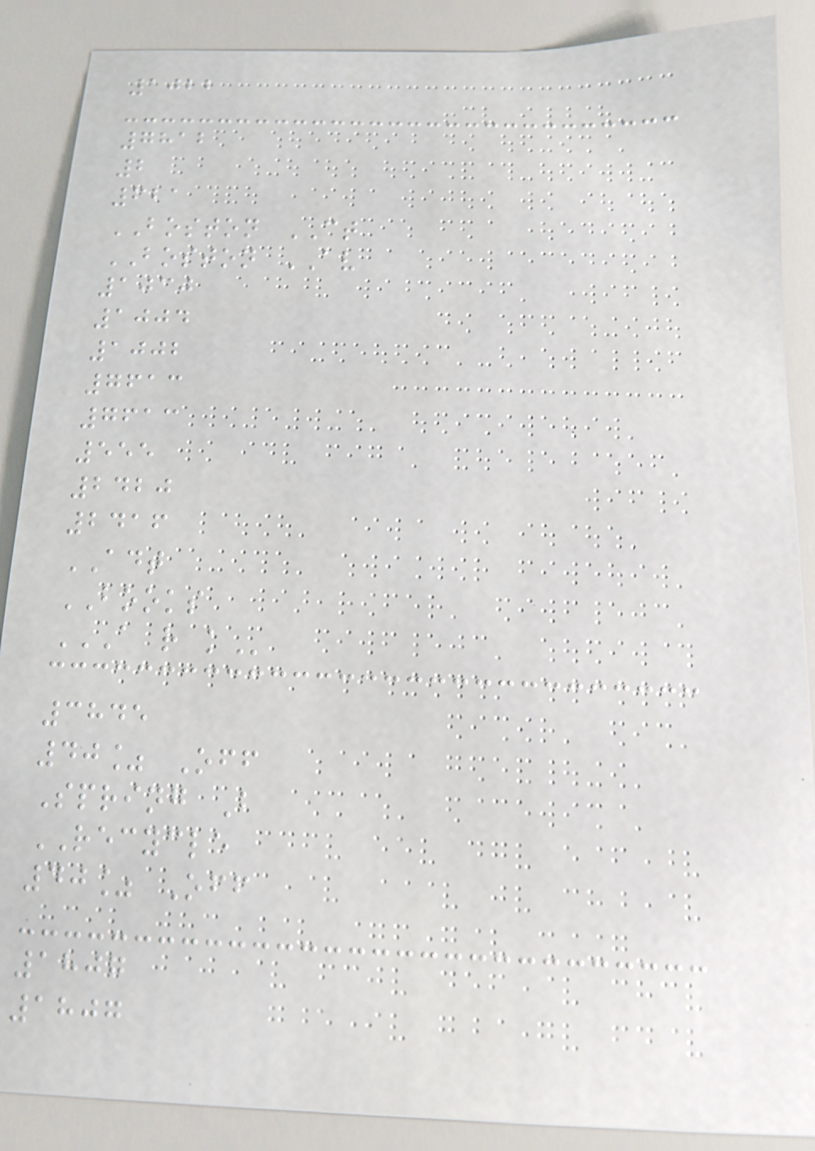1022
7812
2
621
BOSTON CT
BOSTON AV
1030
1004
1002
7613
7613
555
2420
2416
ADT
BOOKS
A R K
3845
40% Off
Spring B
RECYCLE
40% Off
1807
1807
